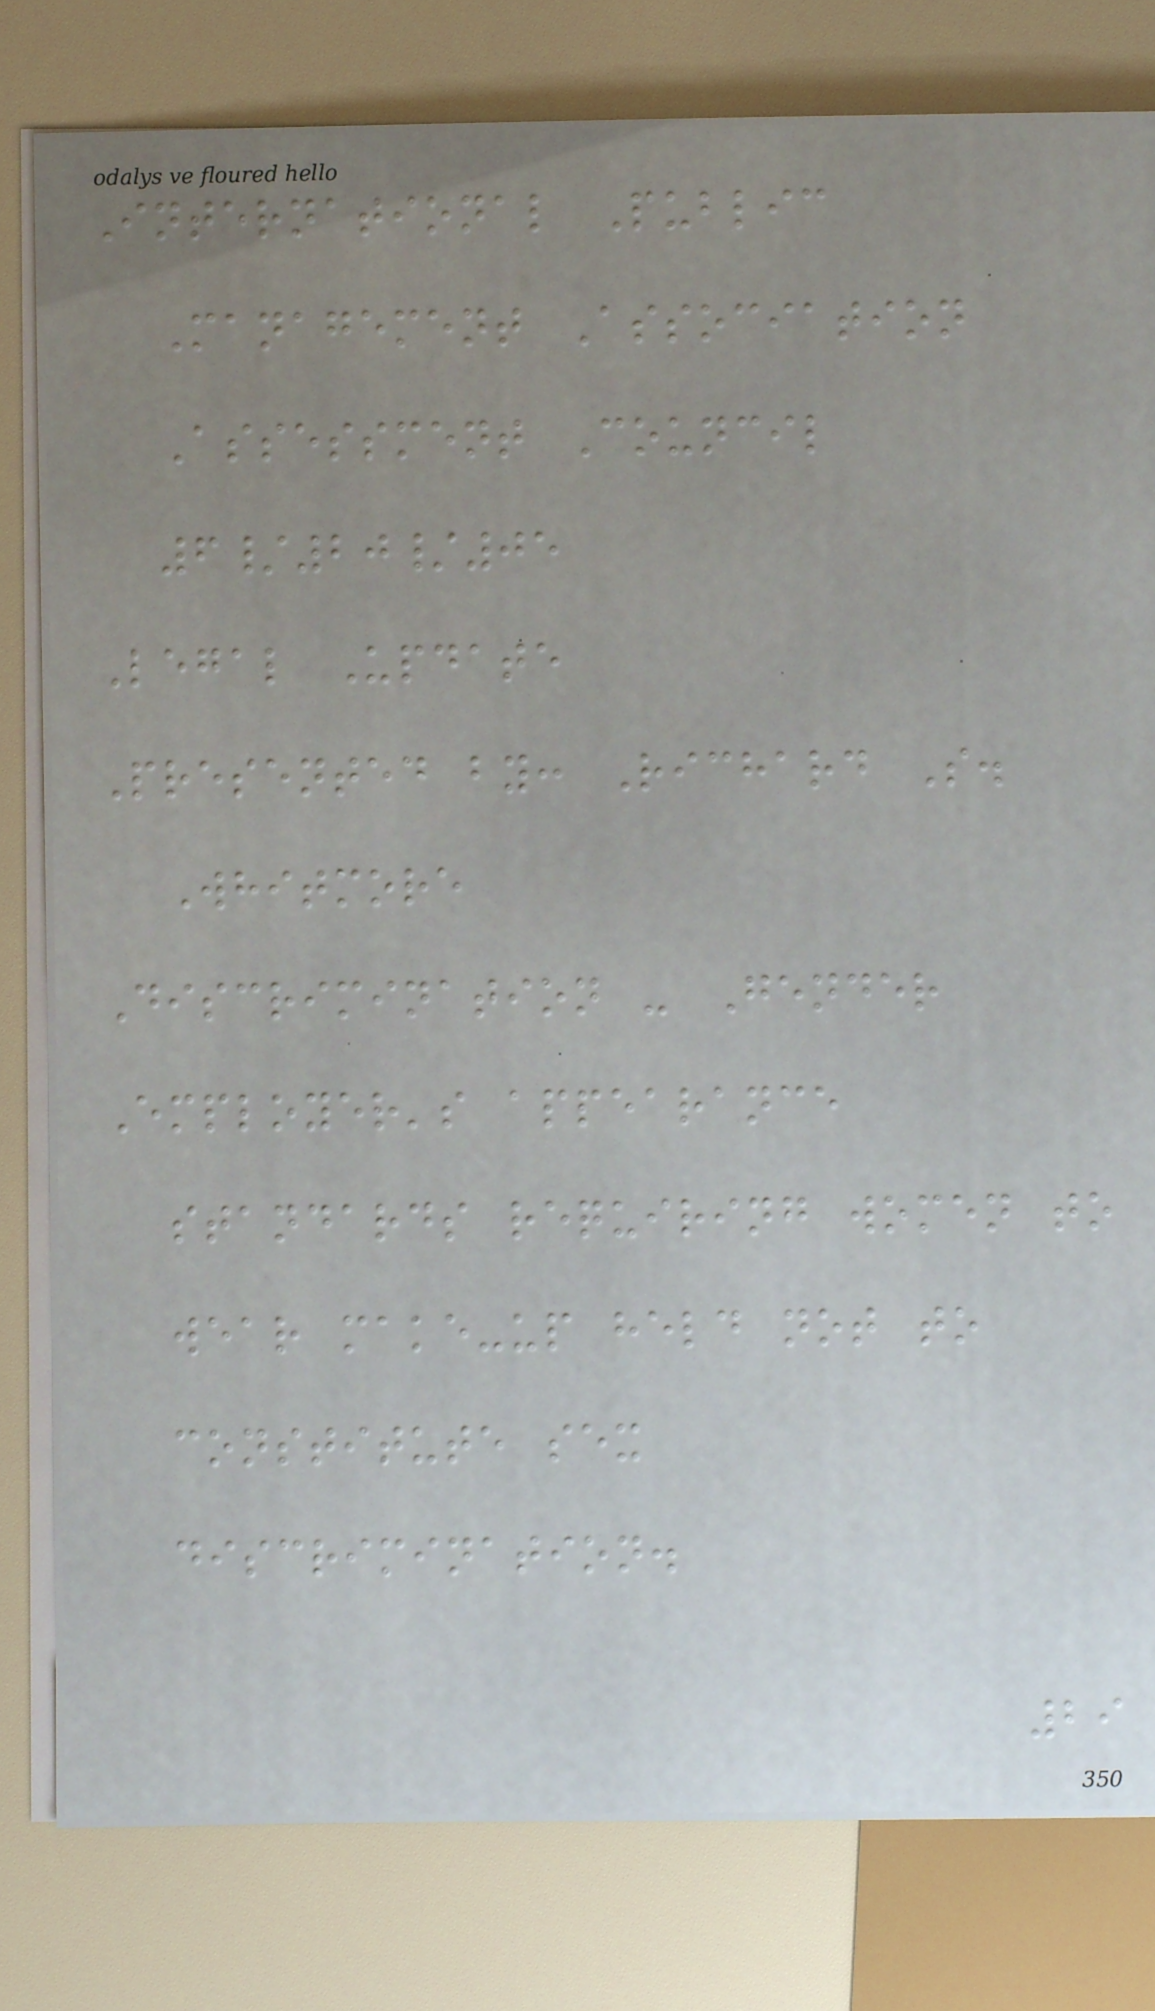International Public
Management Association
Assessment Council
6/20/05
Legal Update
Presented by: Richard S.
Whitmore
Discrimination - Gender
Employer's appearance
standards requiring women to
wear make-up held not to
constitute sex
discrimination.
29
